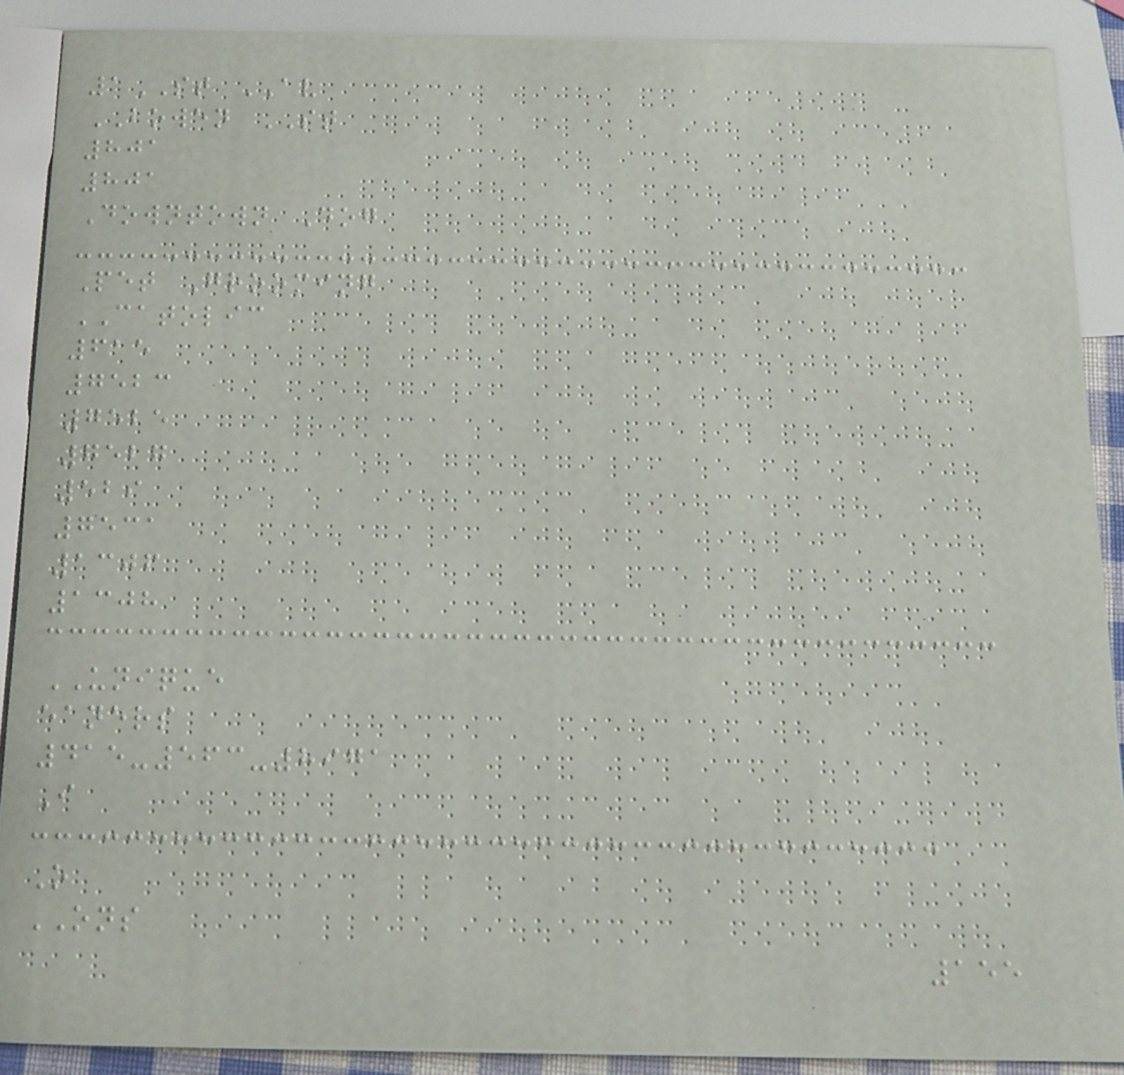1ST AV
BOWEN ST
801
801
Downtown Dog
Pet Grooming
CATOLIC
615
7523
7525
7527
529
7531
1306
1308
UNIQUE
eaners
415-563-8971
I
O
ONS
155
